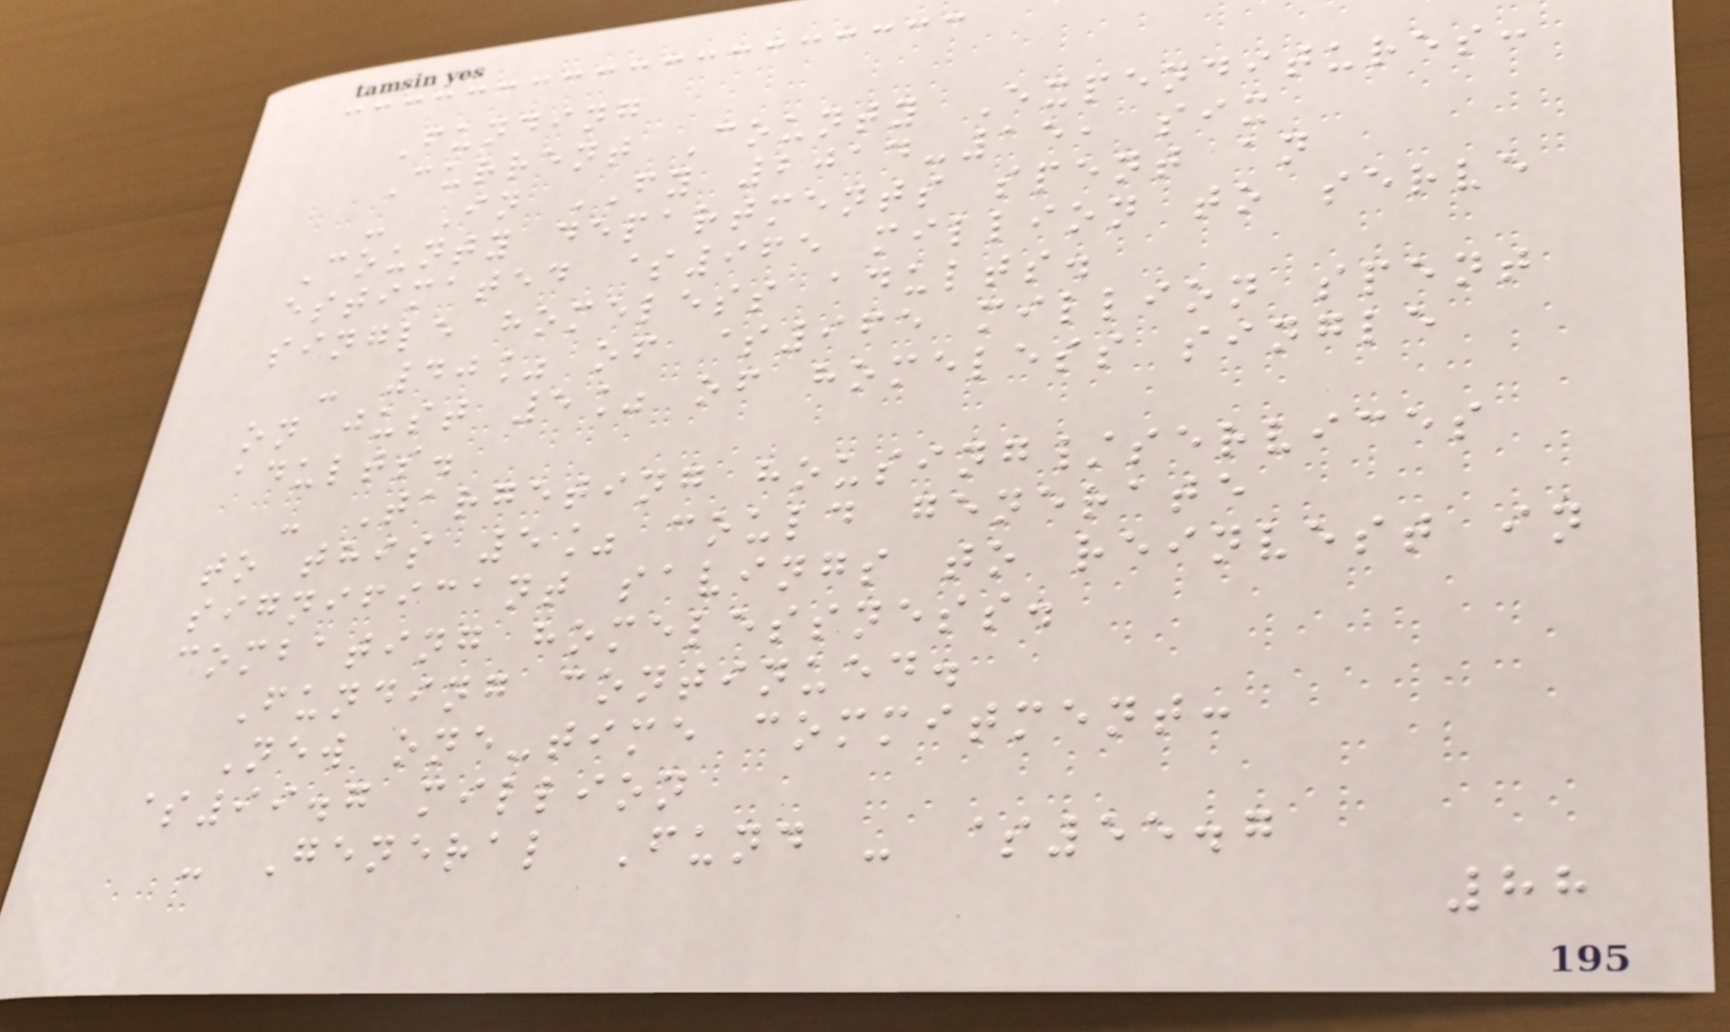Funding
Current County Expenditures:
- In FY 2014-15, six
County departments spent an
estimated $965 million to serve
single homeless adults.
- 40% of $965 million spent
on just 5% of homeless single
adults.
- Targeting housing/services
to this 5% could generate
significant savings to reinvest in
combating homelessness.
Funding continued.
New one-time commitment:
$99.7 million
- General Fund - $55.7
88
